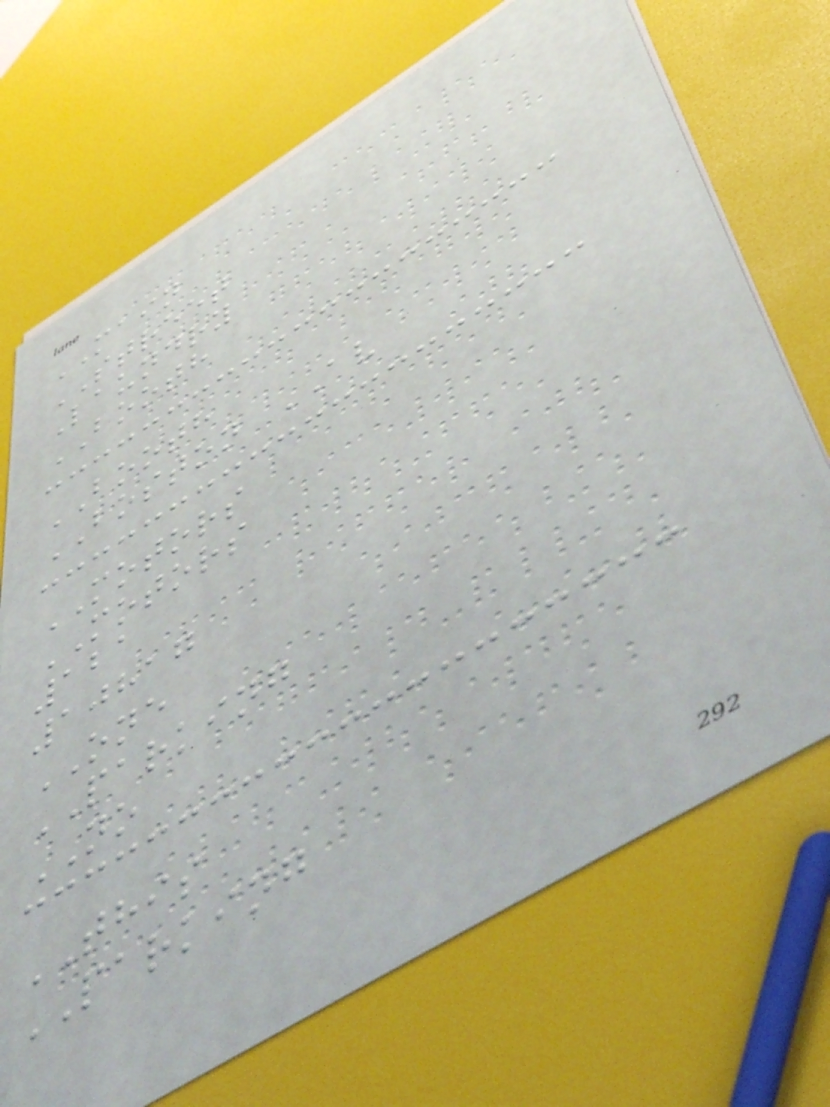MAIN
STREET
Laundry
BOOTH
BOOTH
BOSTON AV
MOTORS
MOTORS
121
10817
ONE
PARKING
NO
THIS
PARKING
